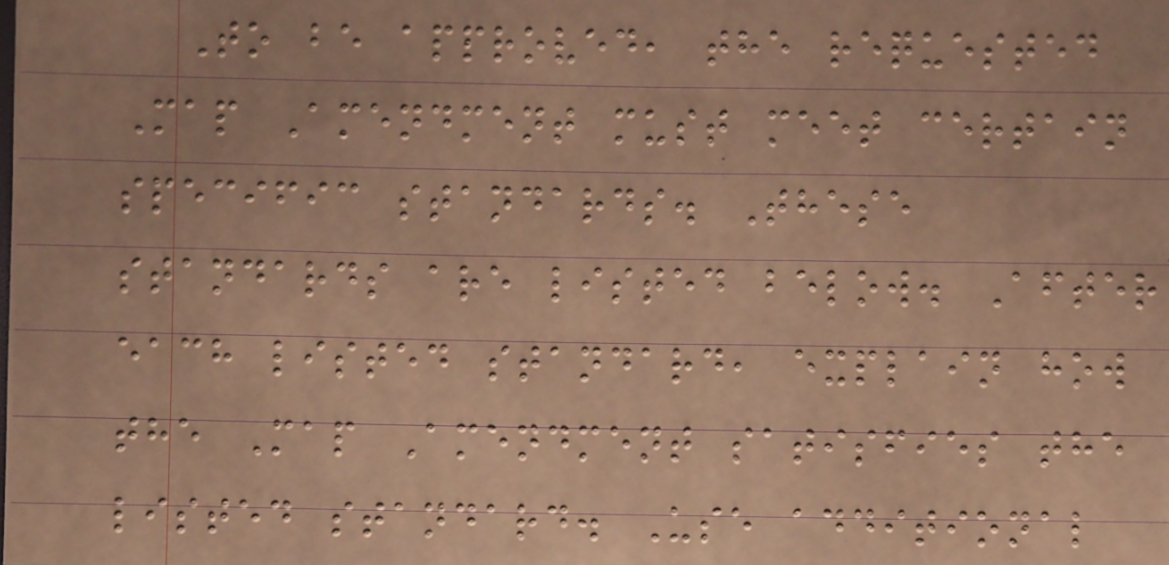To be approved, the requested
Map Amendment must meet certain
specific standards. These
standards are listed below. After
each listed standard, explain how
the Map Amendment satisfies the
listed standard. Use additional
